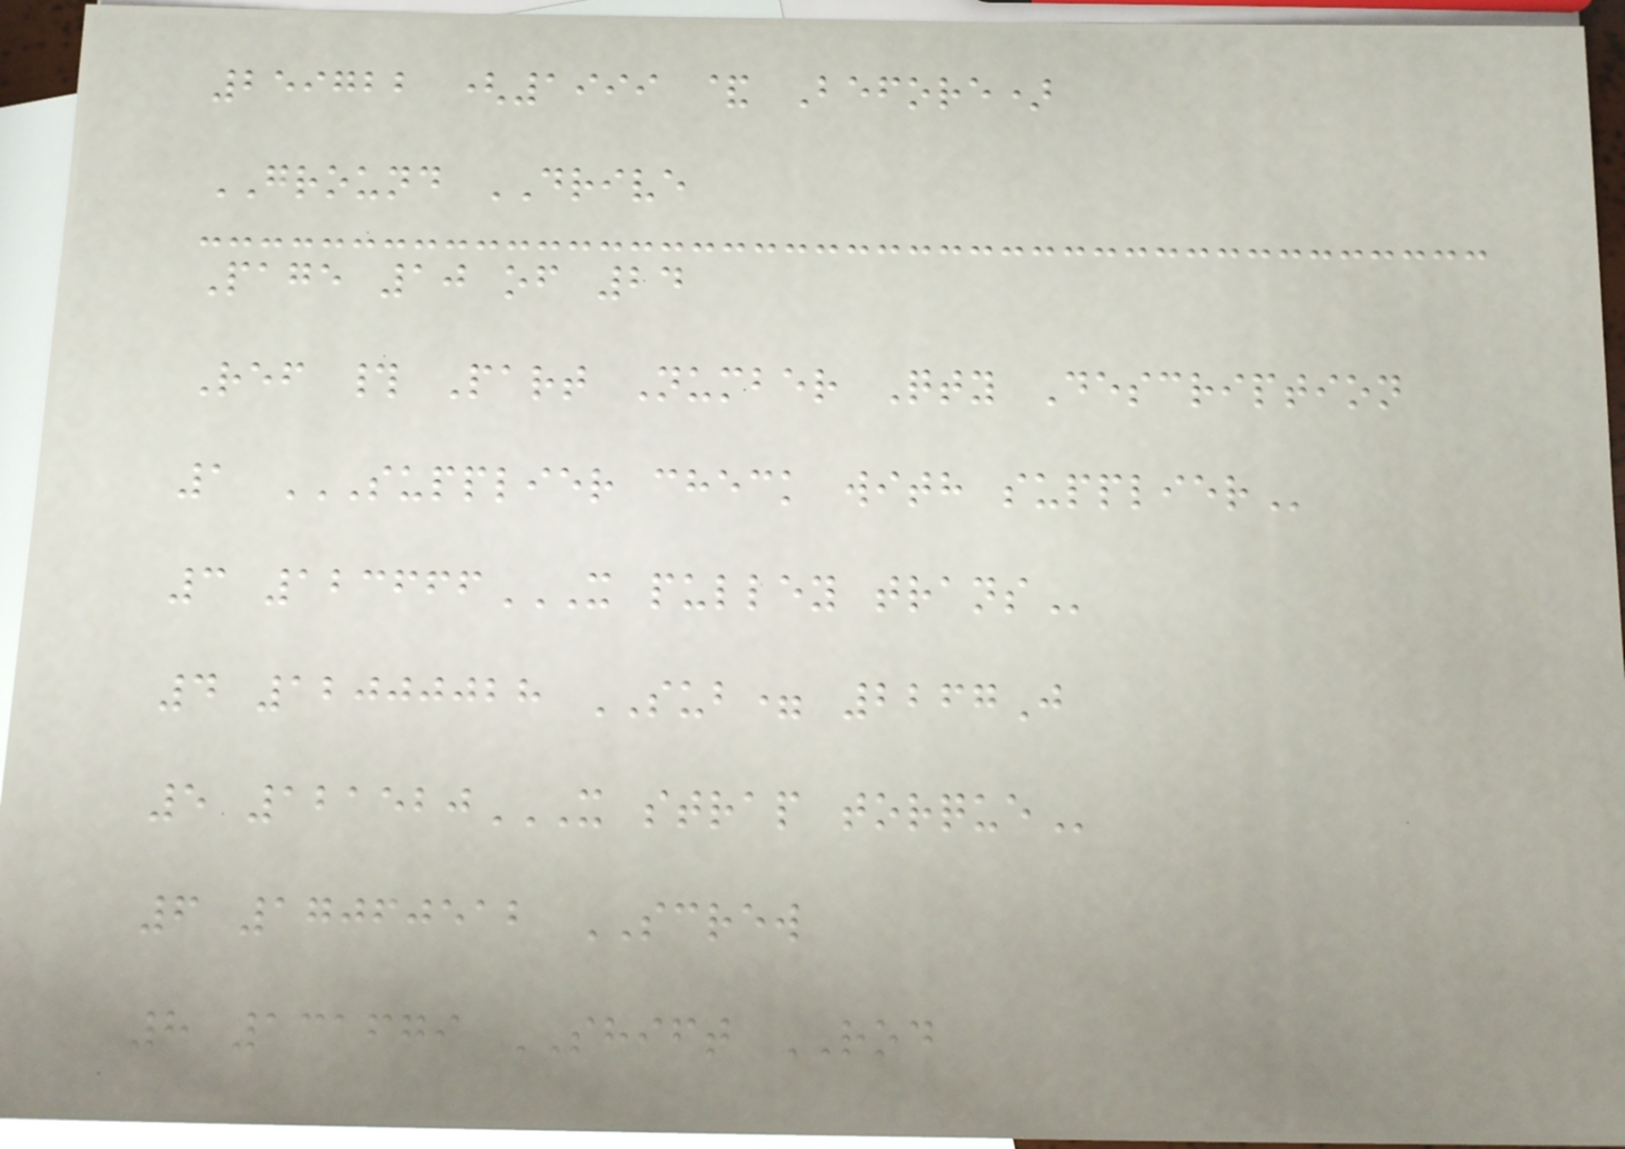259722 (1999 & Before)
GROUND DRIVE
Page 10 of 24
Ref # Part Number Qty Description
1 SUPPLIER CHECK WITH SUPPLIER
3 123666X PULLEY TRANS
4 12000028 SUB= 2267J
5 121520X STRAP TORQUE
6 17060512 SCREW
8 131679 SHIFT ROD
